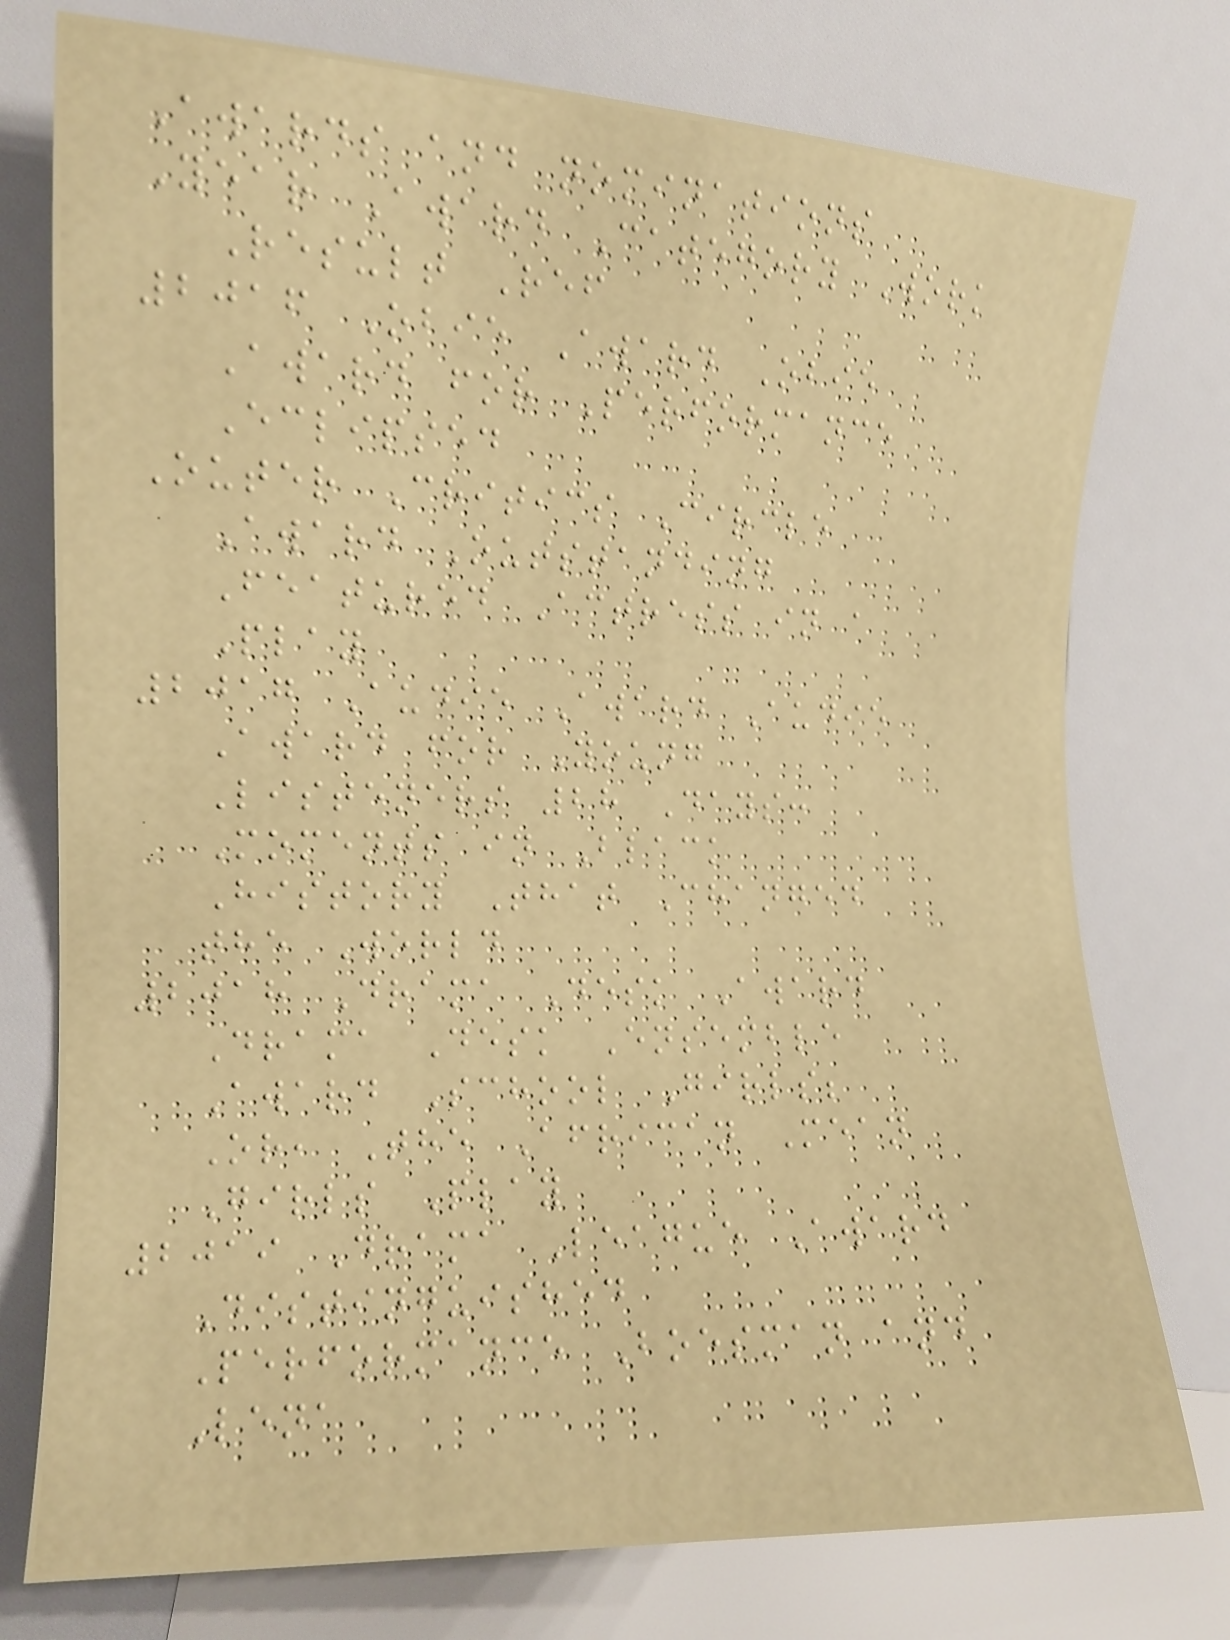Awards and nominations
Year Award Category Work
Result Ref
2016 Obie Award Obie
Award for Performance
Eclipsed
Outer Critics Circle
Award Outstanding
Featured Actress in a
Play
2017 Audie Award Audie
Award for Young
Listeners 28 Days:
Moments in Black
History That Changed
the World
2018 Drama Desk Award
Drama Desk Ensemble
Award School Girls;
Or, The African Mean
Girls Play
2019 Drama League Award
Distinguished
Performance Boesman and
Lena
